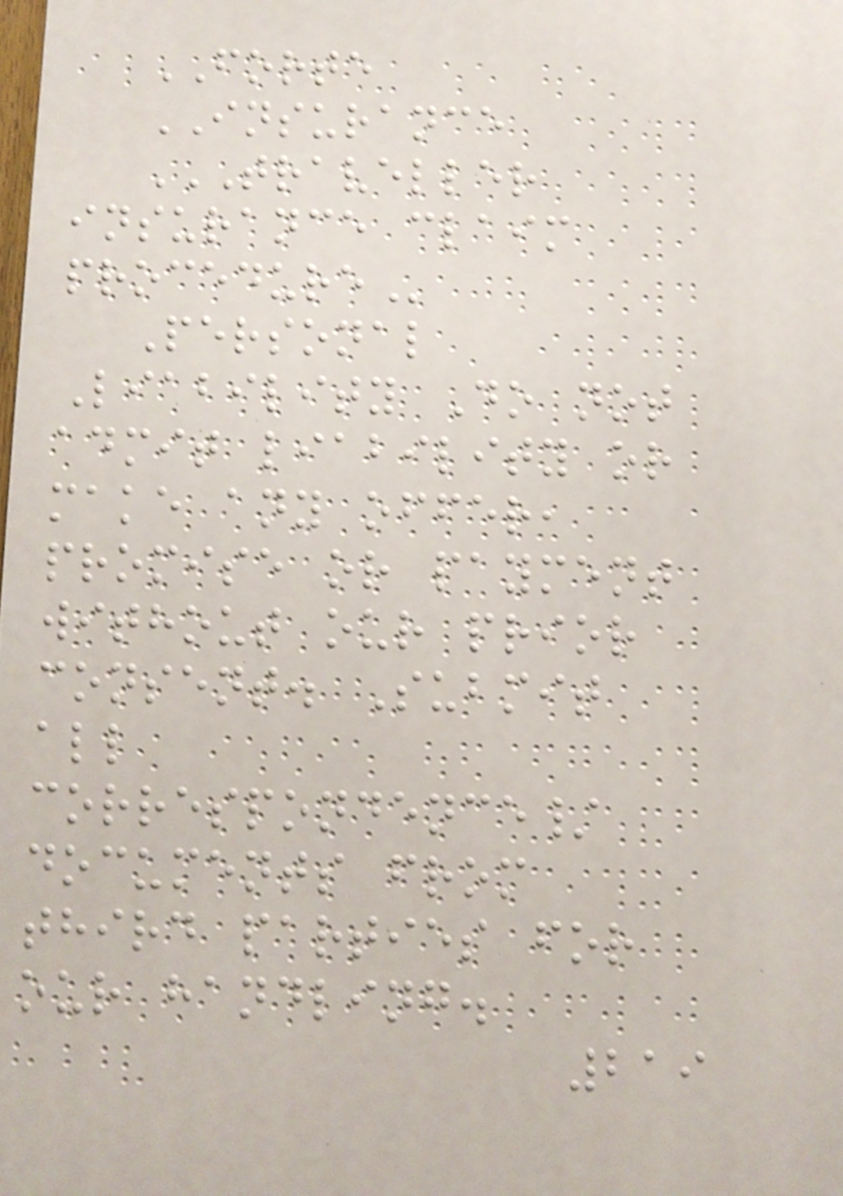FORTE
INSURANCE
TRAVELLER
INSURANCE CLAIM
PROCEDURE
Personal
Liability Do not
admit liability or
make any offer,
promise or payment
without our prior
consent. Submit
all
correspondence/
documents from
third parties for
our handling.
219
